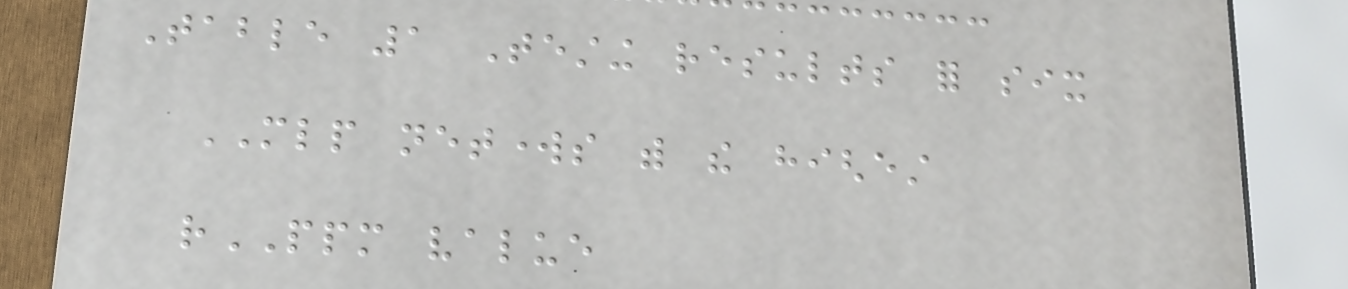Table 1 Testing results for six
MLP networks with the highest
rPPM value
